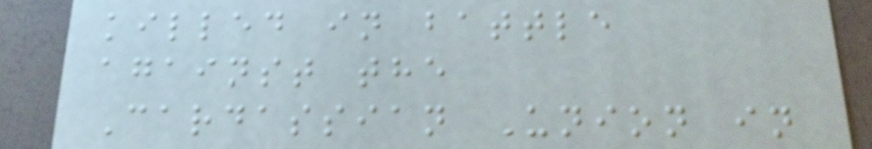killed in battle
against the
Cardassian Union in
